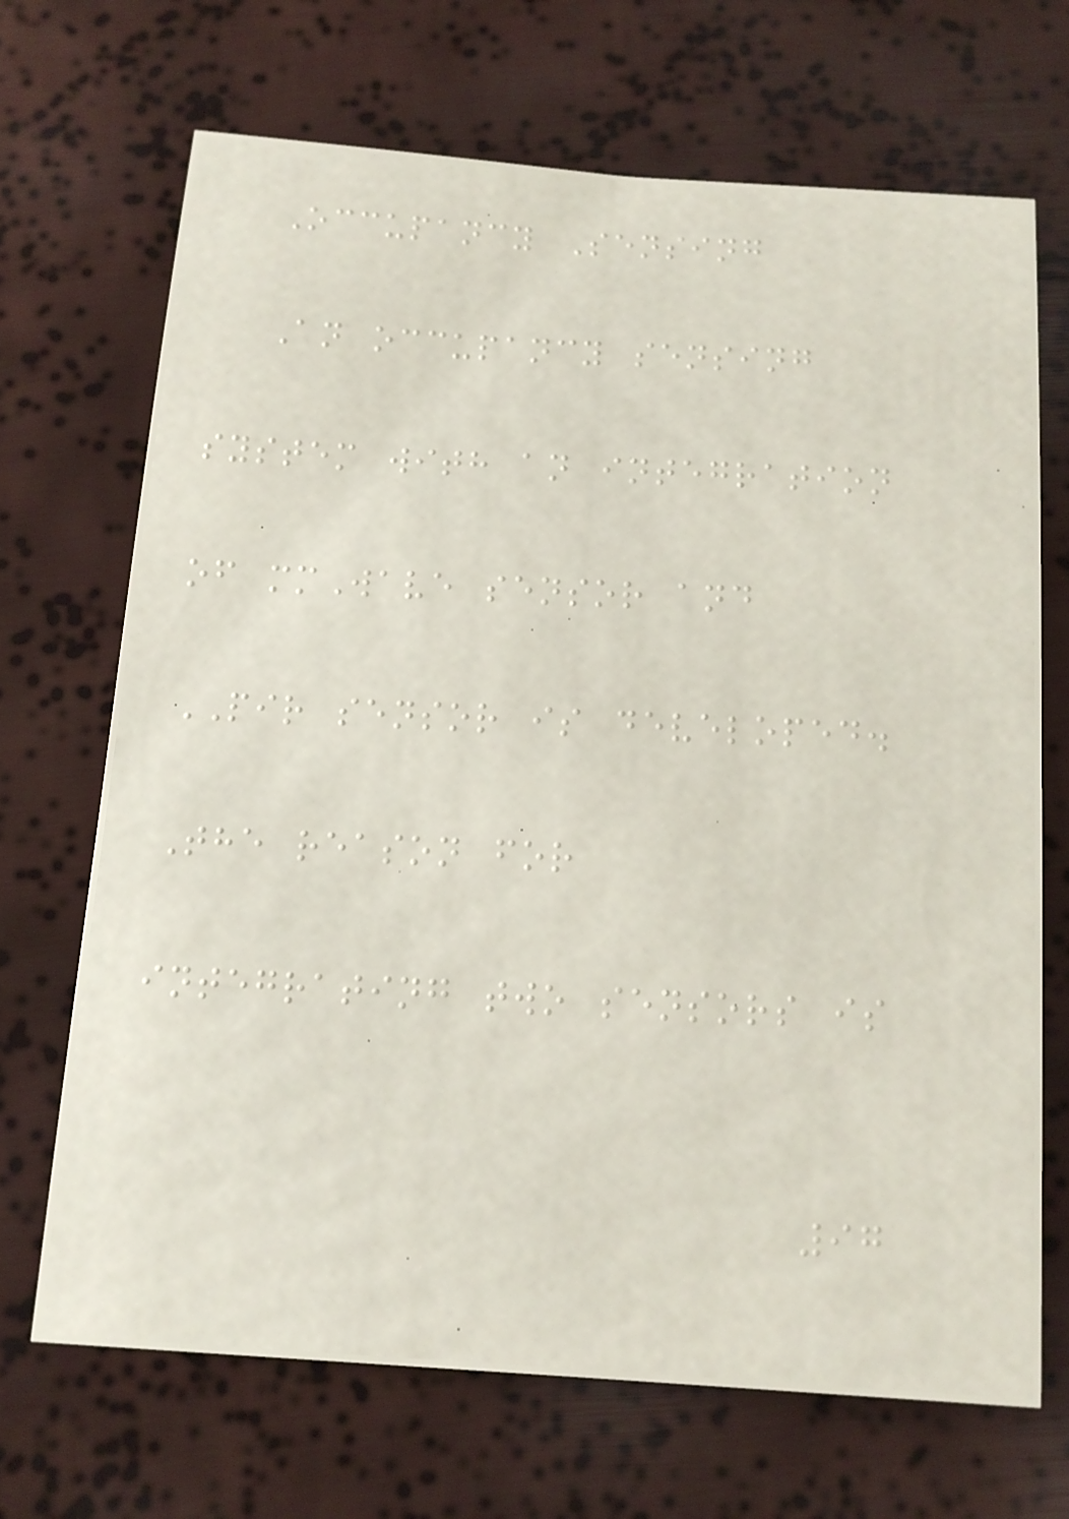Occupancy Sensing
An occupancy sensing
system with an integration
of mmWave sensor and
PIR sensor is developed.
The reason for
integrating two sensors is
97
